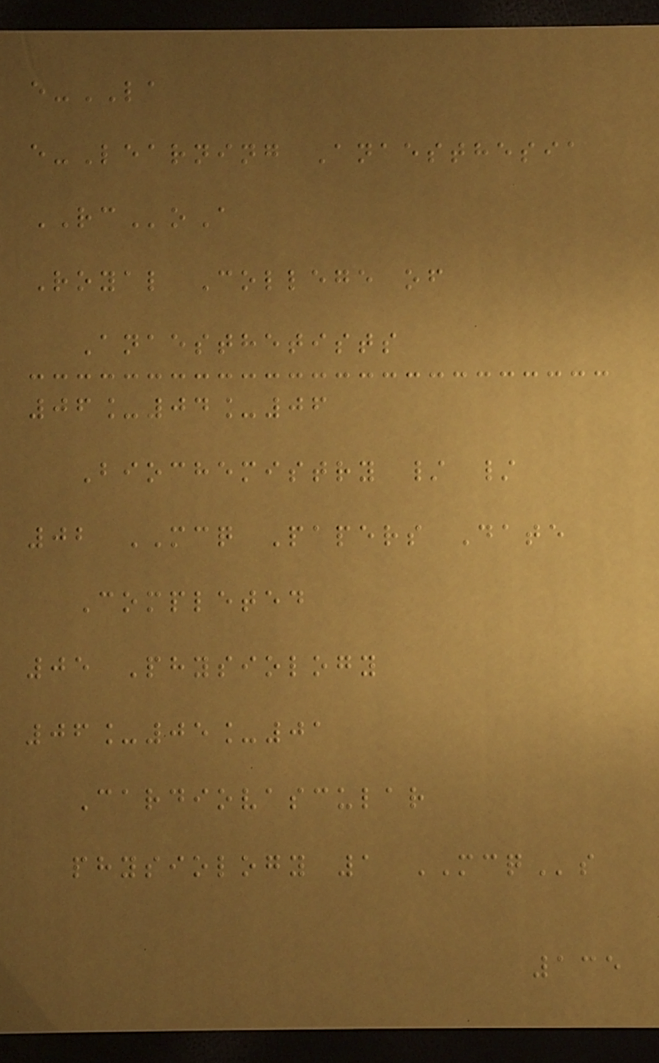e-LA
e-Learning Anaesthesia
RCoA
Royal College of
Anaesthetists
06_04_06
Biochemistry / /
02 MCQ Papers Date
Completed
05 Physiology
06_05_01
Cardiovascular
physiology 1 MCQs
135
